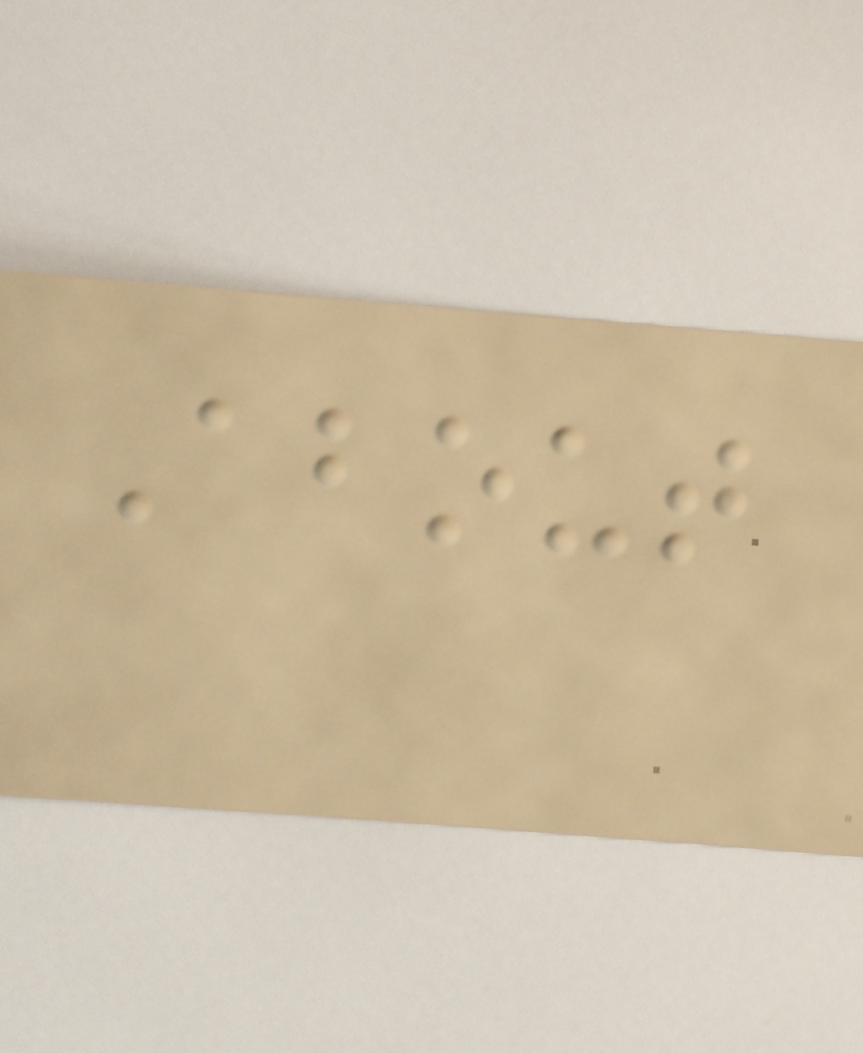About
